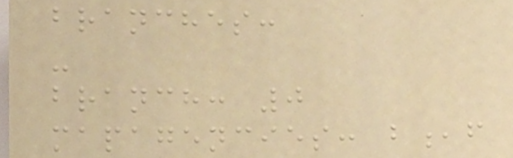branches:
-
branch: 0
mapagencies: b,f
